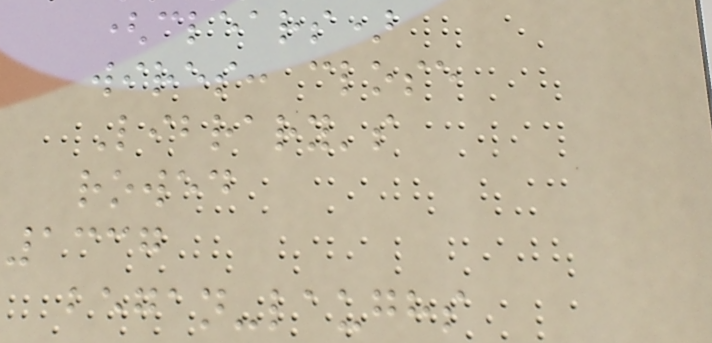(clears)
wires: close
Library's
rowed
1337
began-laughs
